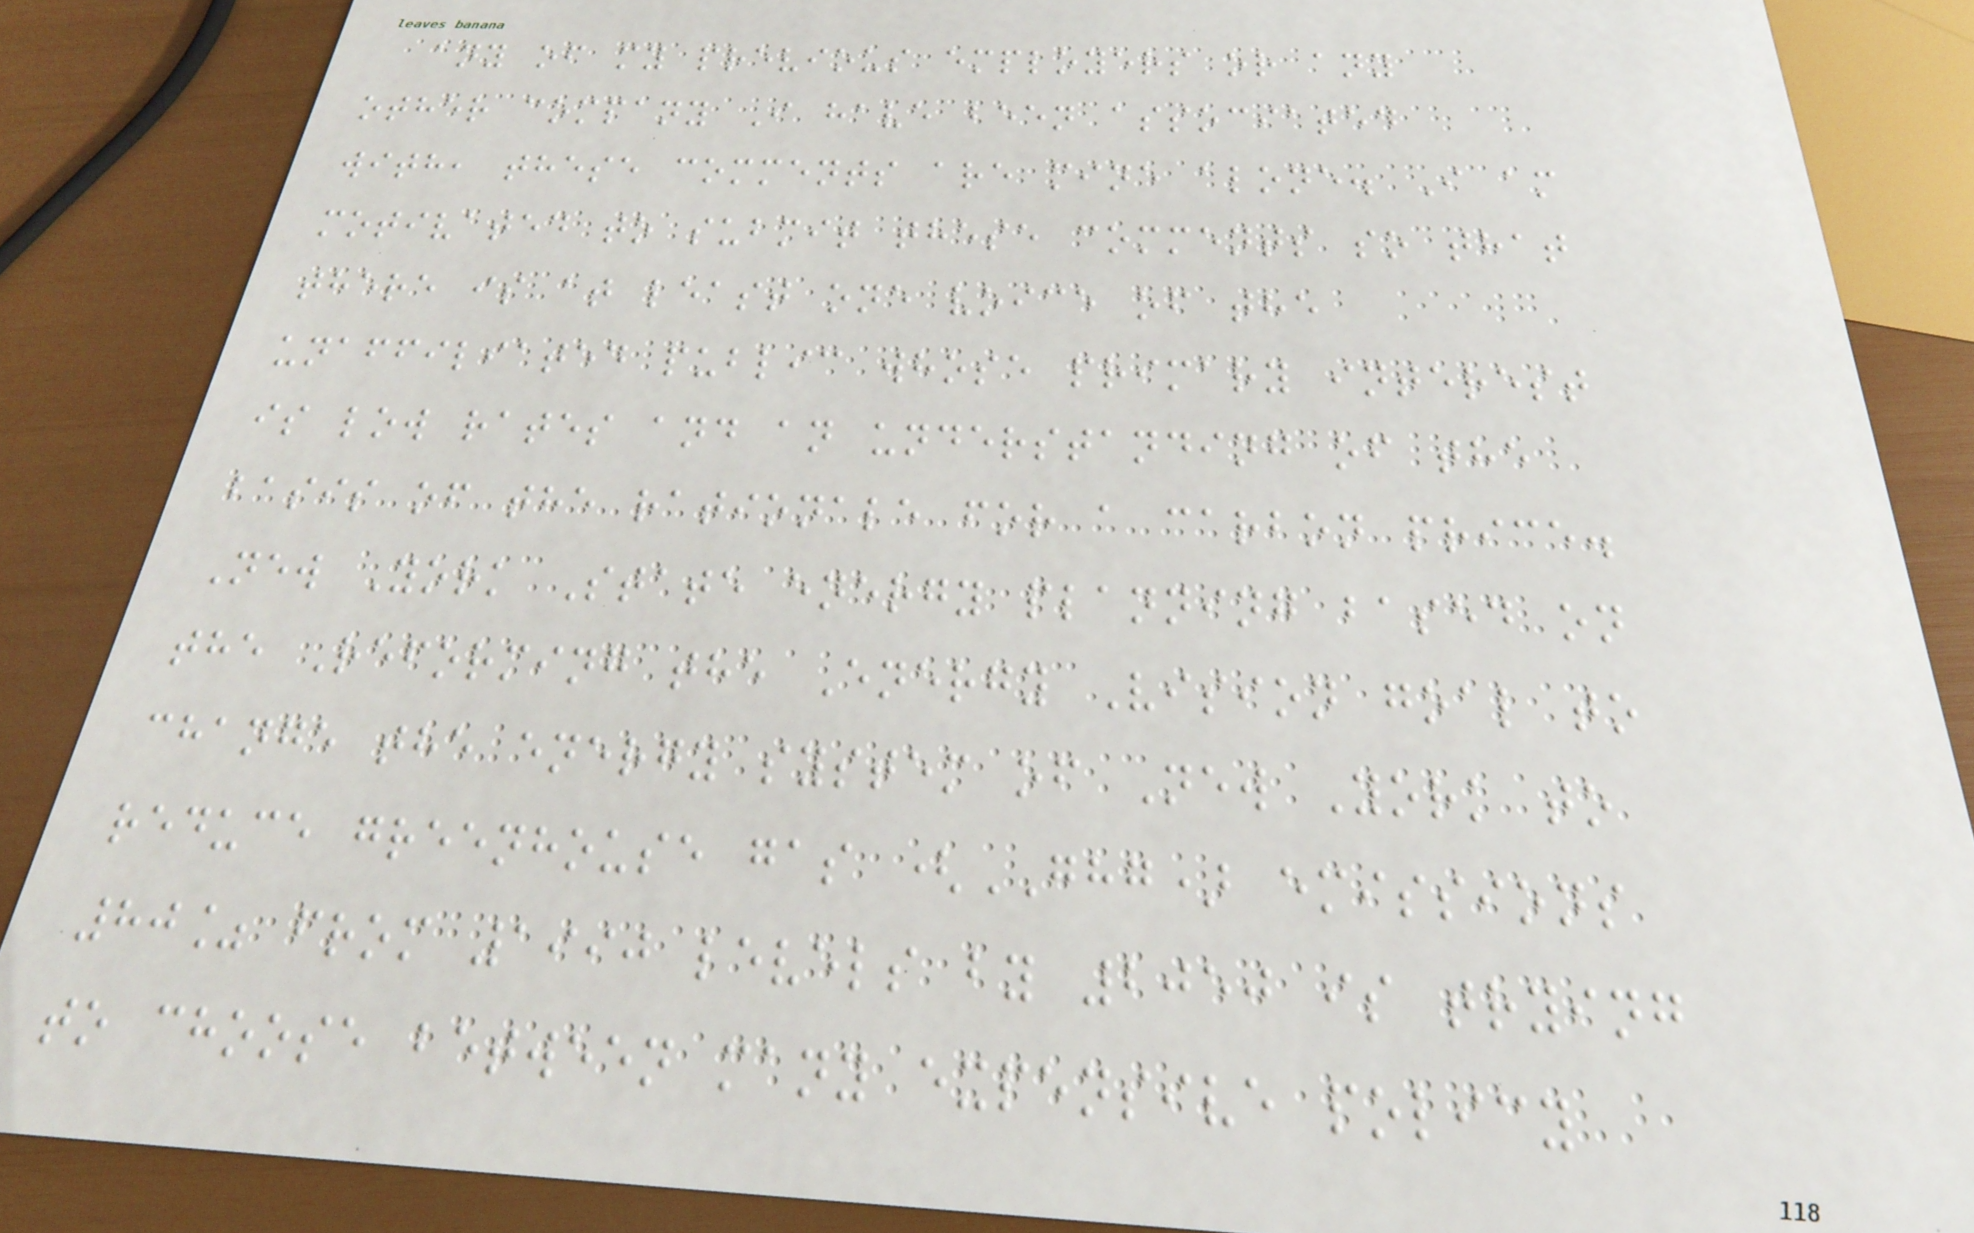any of my previous employers or any
other company I have been associated
with, these comments are mine alone. I am
motivated to submit these comments so that
there is at least one voice of the
unaffiliated public whose primary interest
is low rates and an understanding of the
basis of the rationale for a carbon price.
New York State energy planning based on
the Reforming the Energy Vision goal to
change the energy system of New York to
reduce greenhouse gas (GHG) emissions
80% from 1990 levels by 2050 is trying
to choose between many expensive policy
